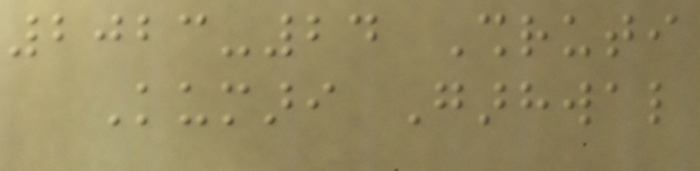2023-24 Shruti
Kumari Garhwal
